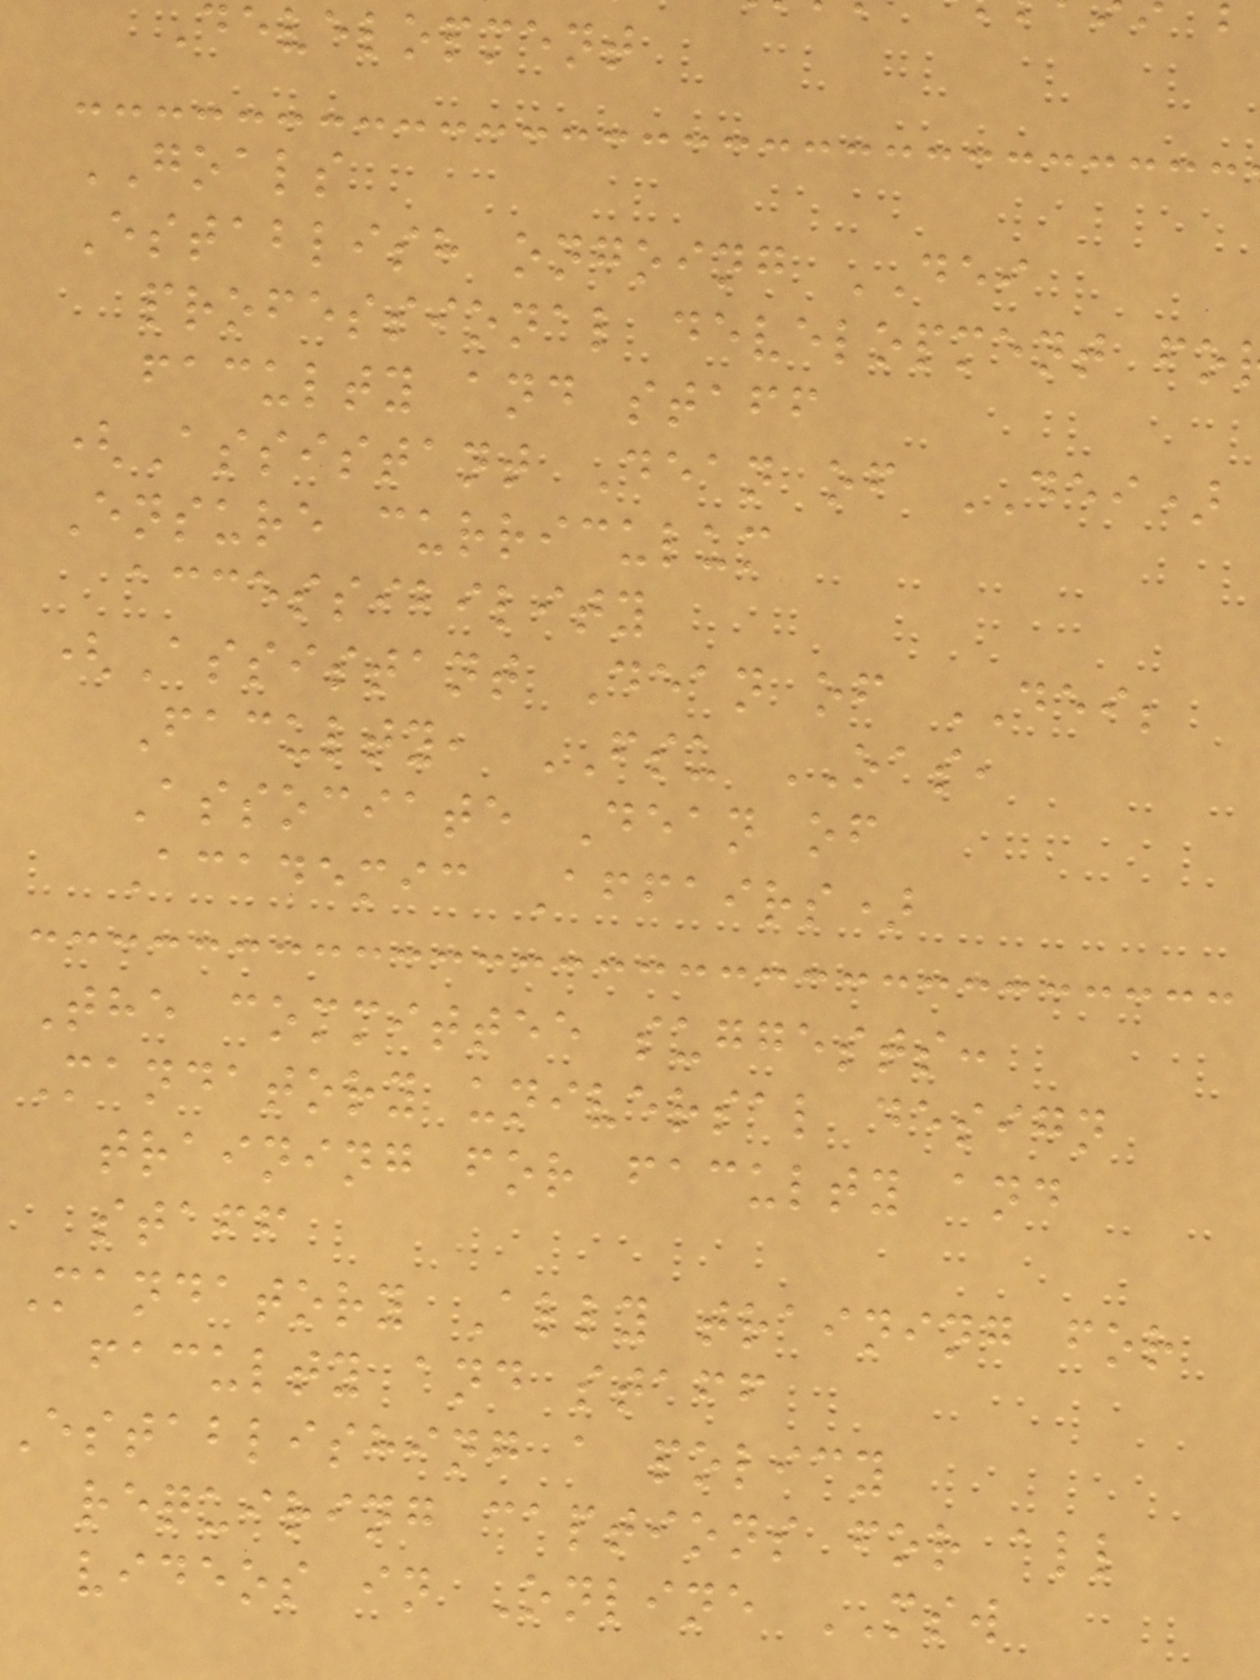development
GOALS
Establish ongoing DEI
professional development fo
faculty and staff
(Assistant Dean of DEI)
Ensure curriculum
accessibility
(Assistant Dean of DEI;
Faculty, FSU OAS,
Associate Dean of
Academic Affairs)
The committee suggests:
Mandatory universal design
training for faculty and
staff
Mandatory Ally training for
faculty and staff
Establishing a policy
requiring captions for all
videos in Online MSW
